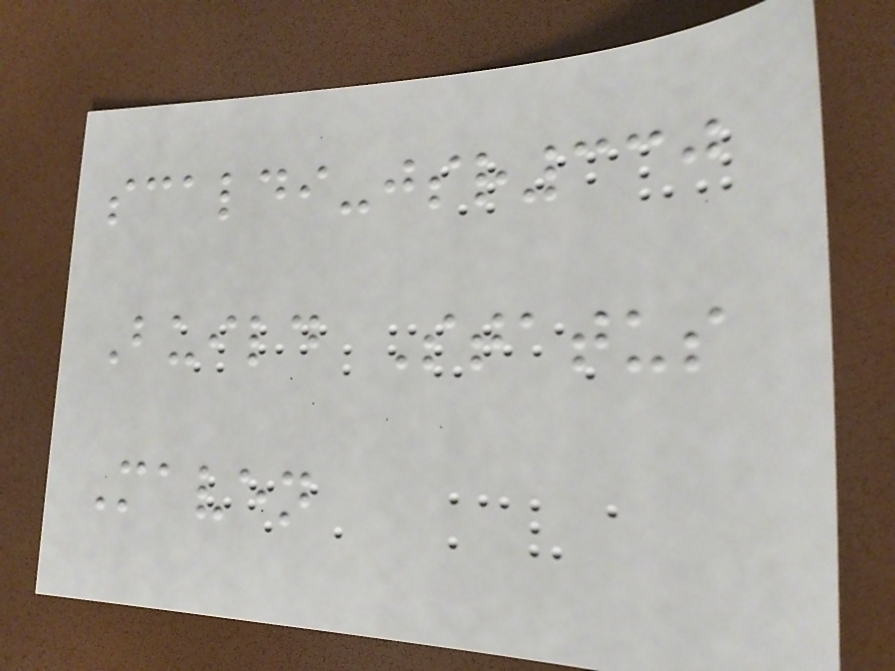scaldi-jsr330
Build Status
Maven
